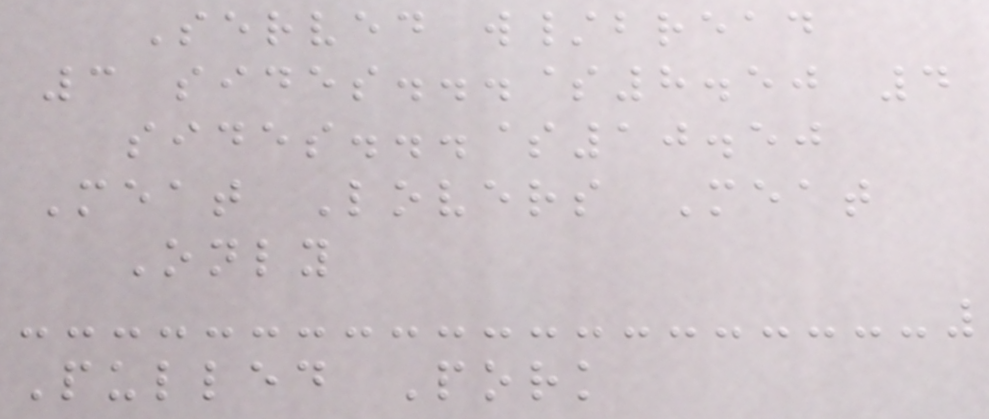Served w/bread
3 sides...$8.50 4
sides...$10.50
Meat Lovers Meat
Only
Pulled Pork
